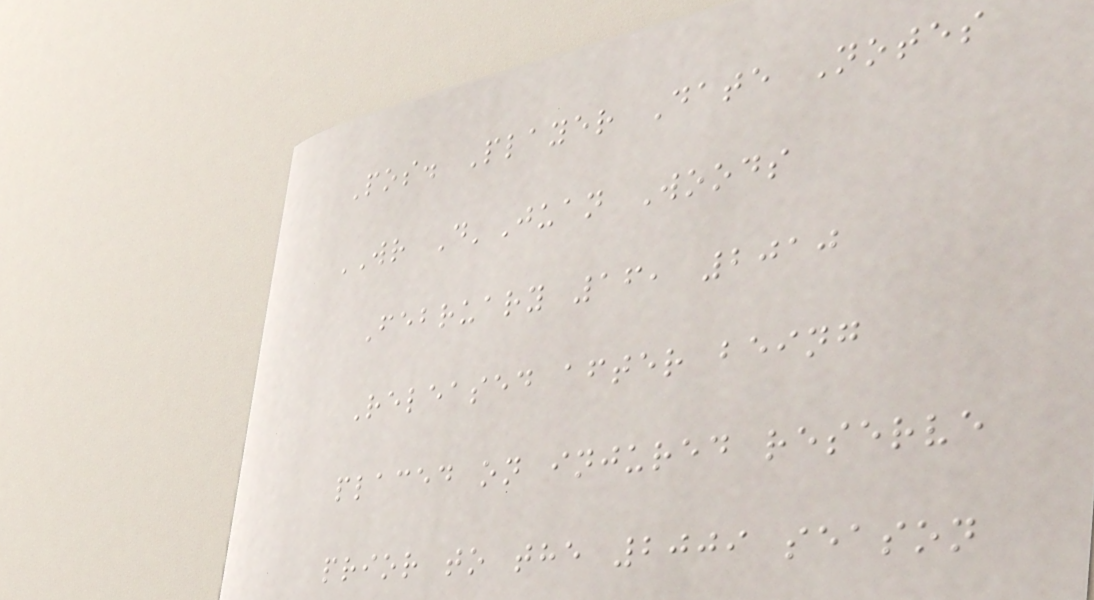Pos. Player Date Notes
WR D'Juan Woods
February 16, 2010
Released after being
placed on injured reserve
prior to the 2009 season
